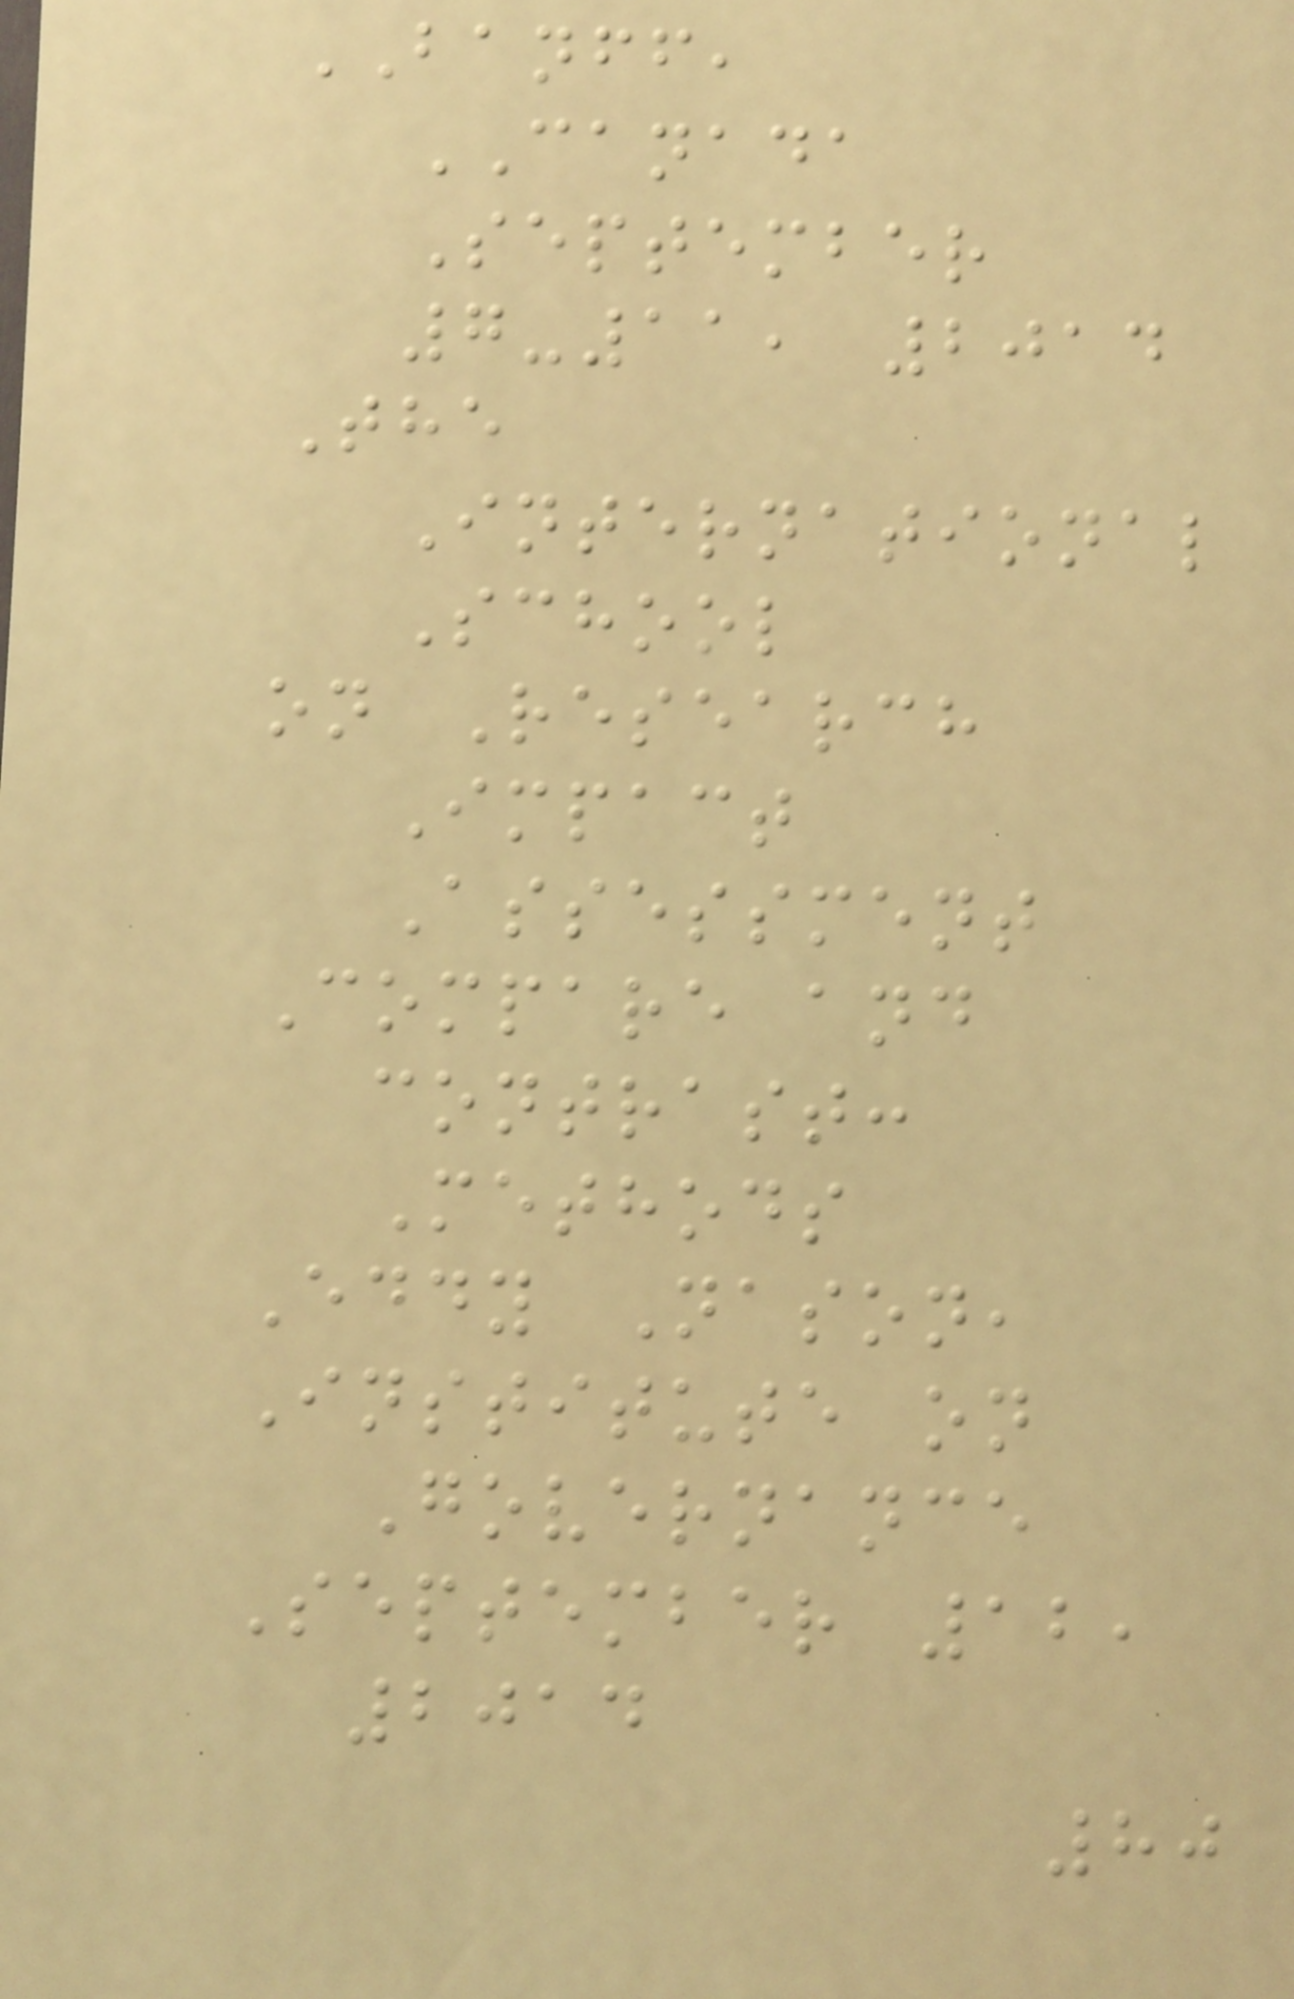BANFF,
CANADA
September
7-11, 2014
The
International
School
on Research
Impact
Assessment
Compare and
contrast:
Methods
Eddy Nason,
Institute on
Governance
September 12,
2014
80
